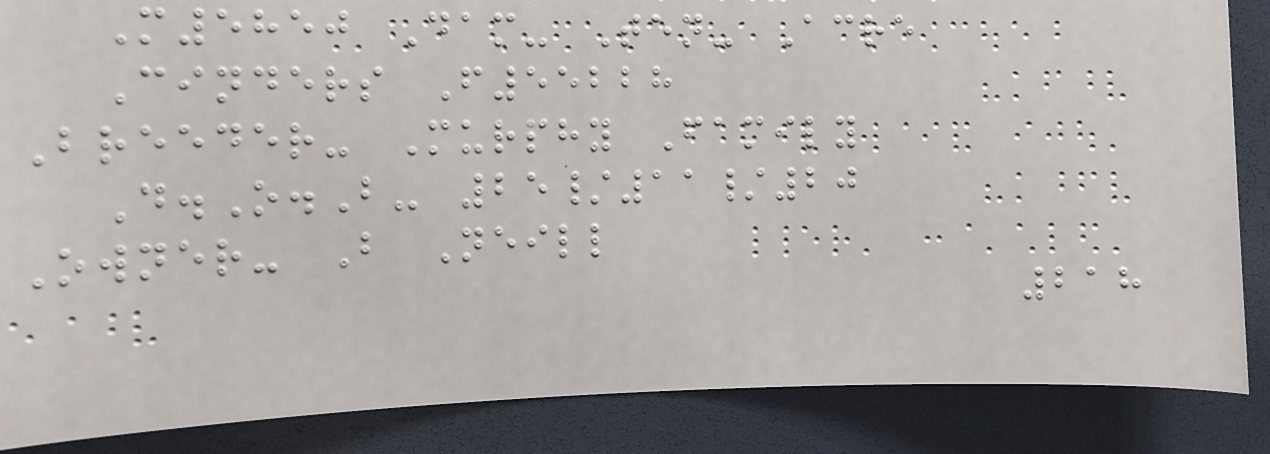M5850 Dam- Ten- Acre
Cinders F55228
Breeder- Murphy Family
D.O.B- 25/11/20
Owner- B Neill
218
